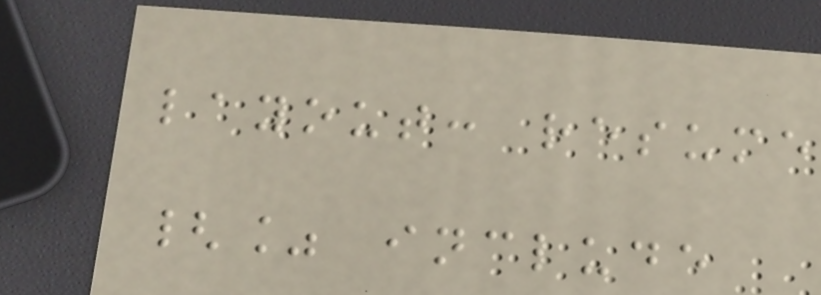layout: resume
{% include
